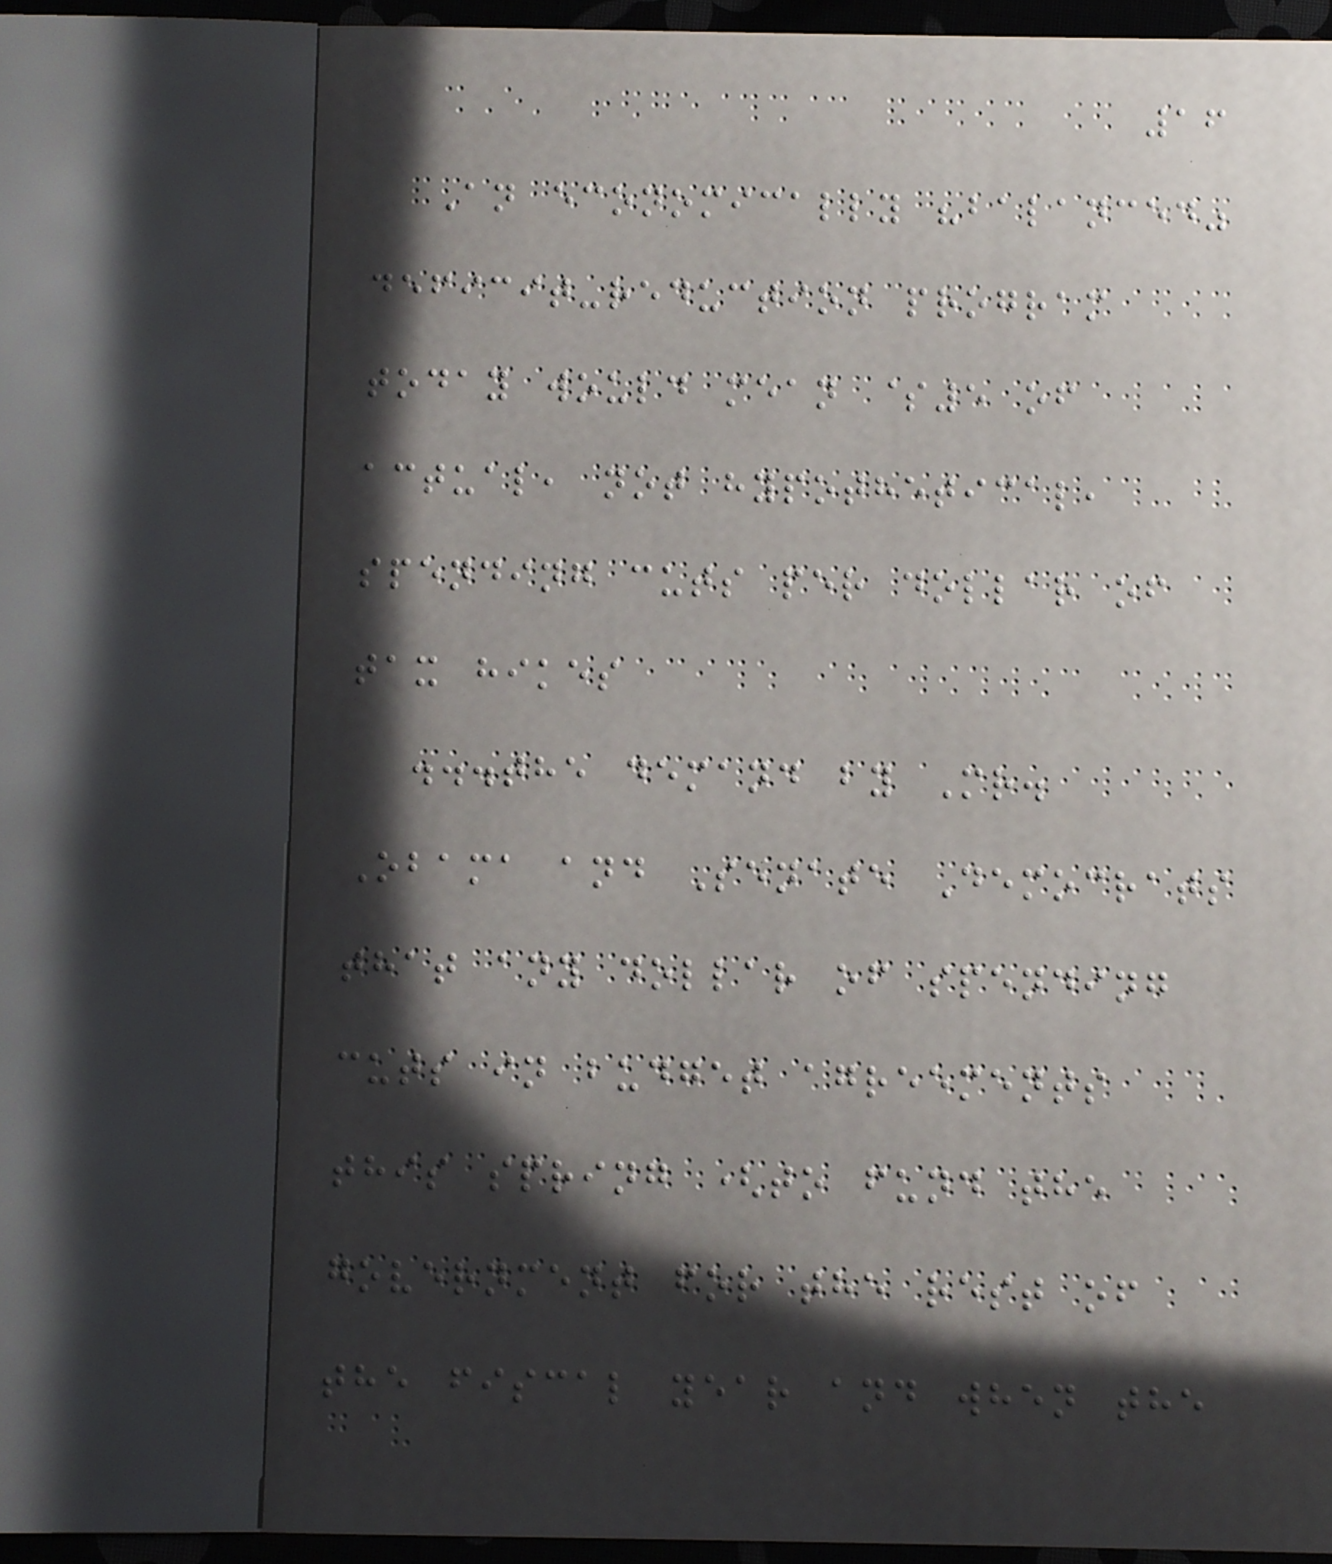16
An economically "balanced"
deficit-reduction program
today would mean $5 of
actual, not hypothetical,
spending cuts per dollar of
tax hikes
...the demand by Mr.
Obama and Senate Democrats
that any dollar of spending
cuts in budget agreements
this spring (to fund the
government for the rest of
the fiscal year and when the
